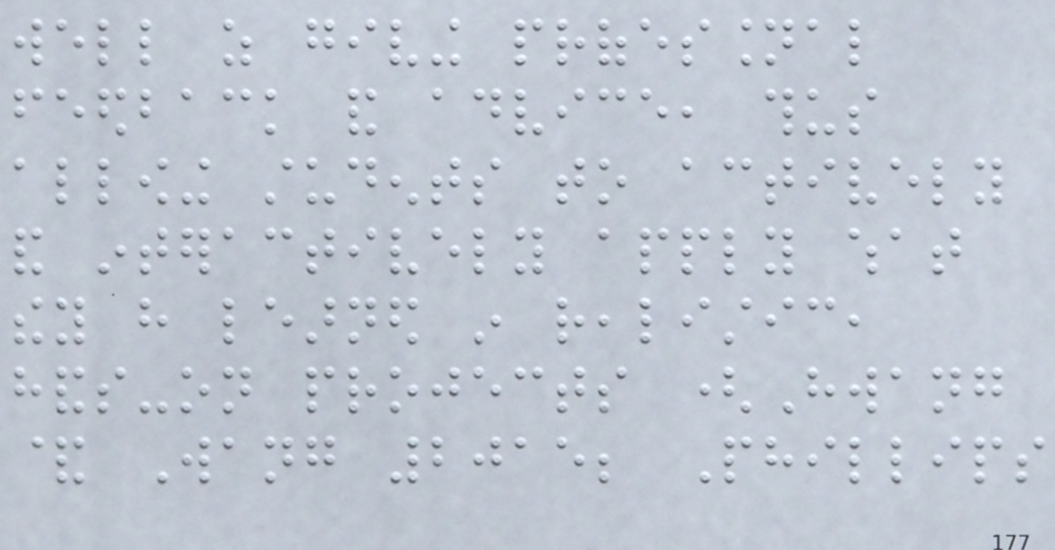well as giving professional
feedback and advice, thus
allowing students to actively
and interactively apply what
they have learned in realistic,
hands-on projects (Hwang
& Wang 2015; Phillips
